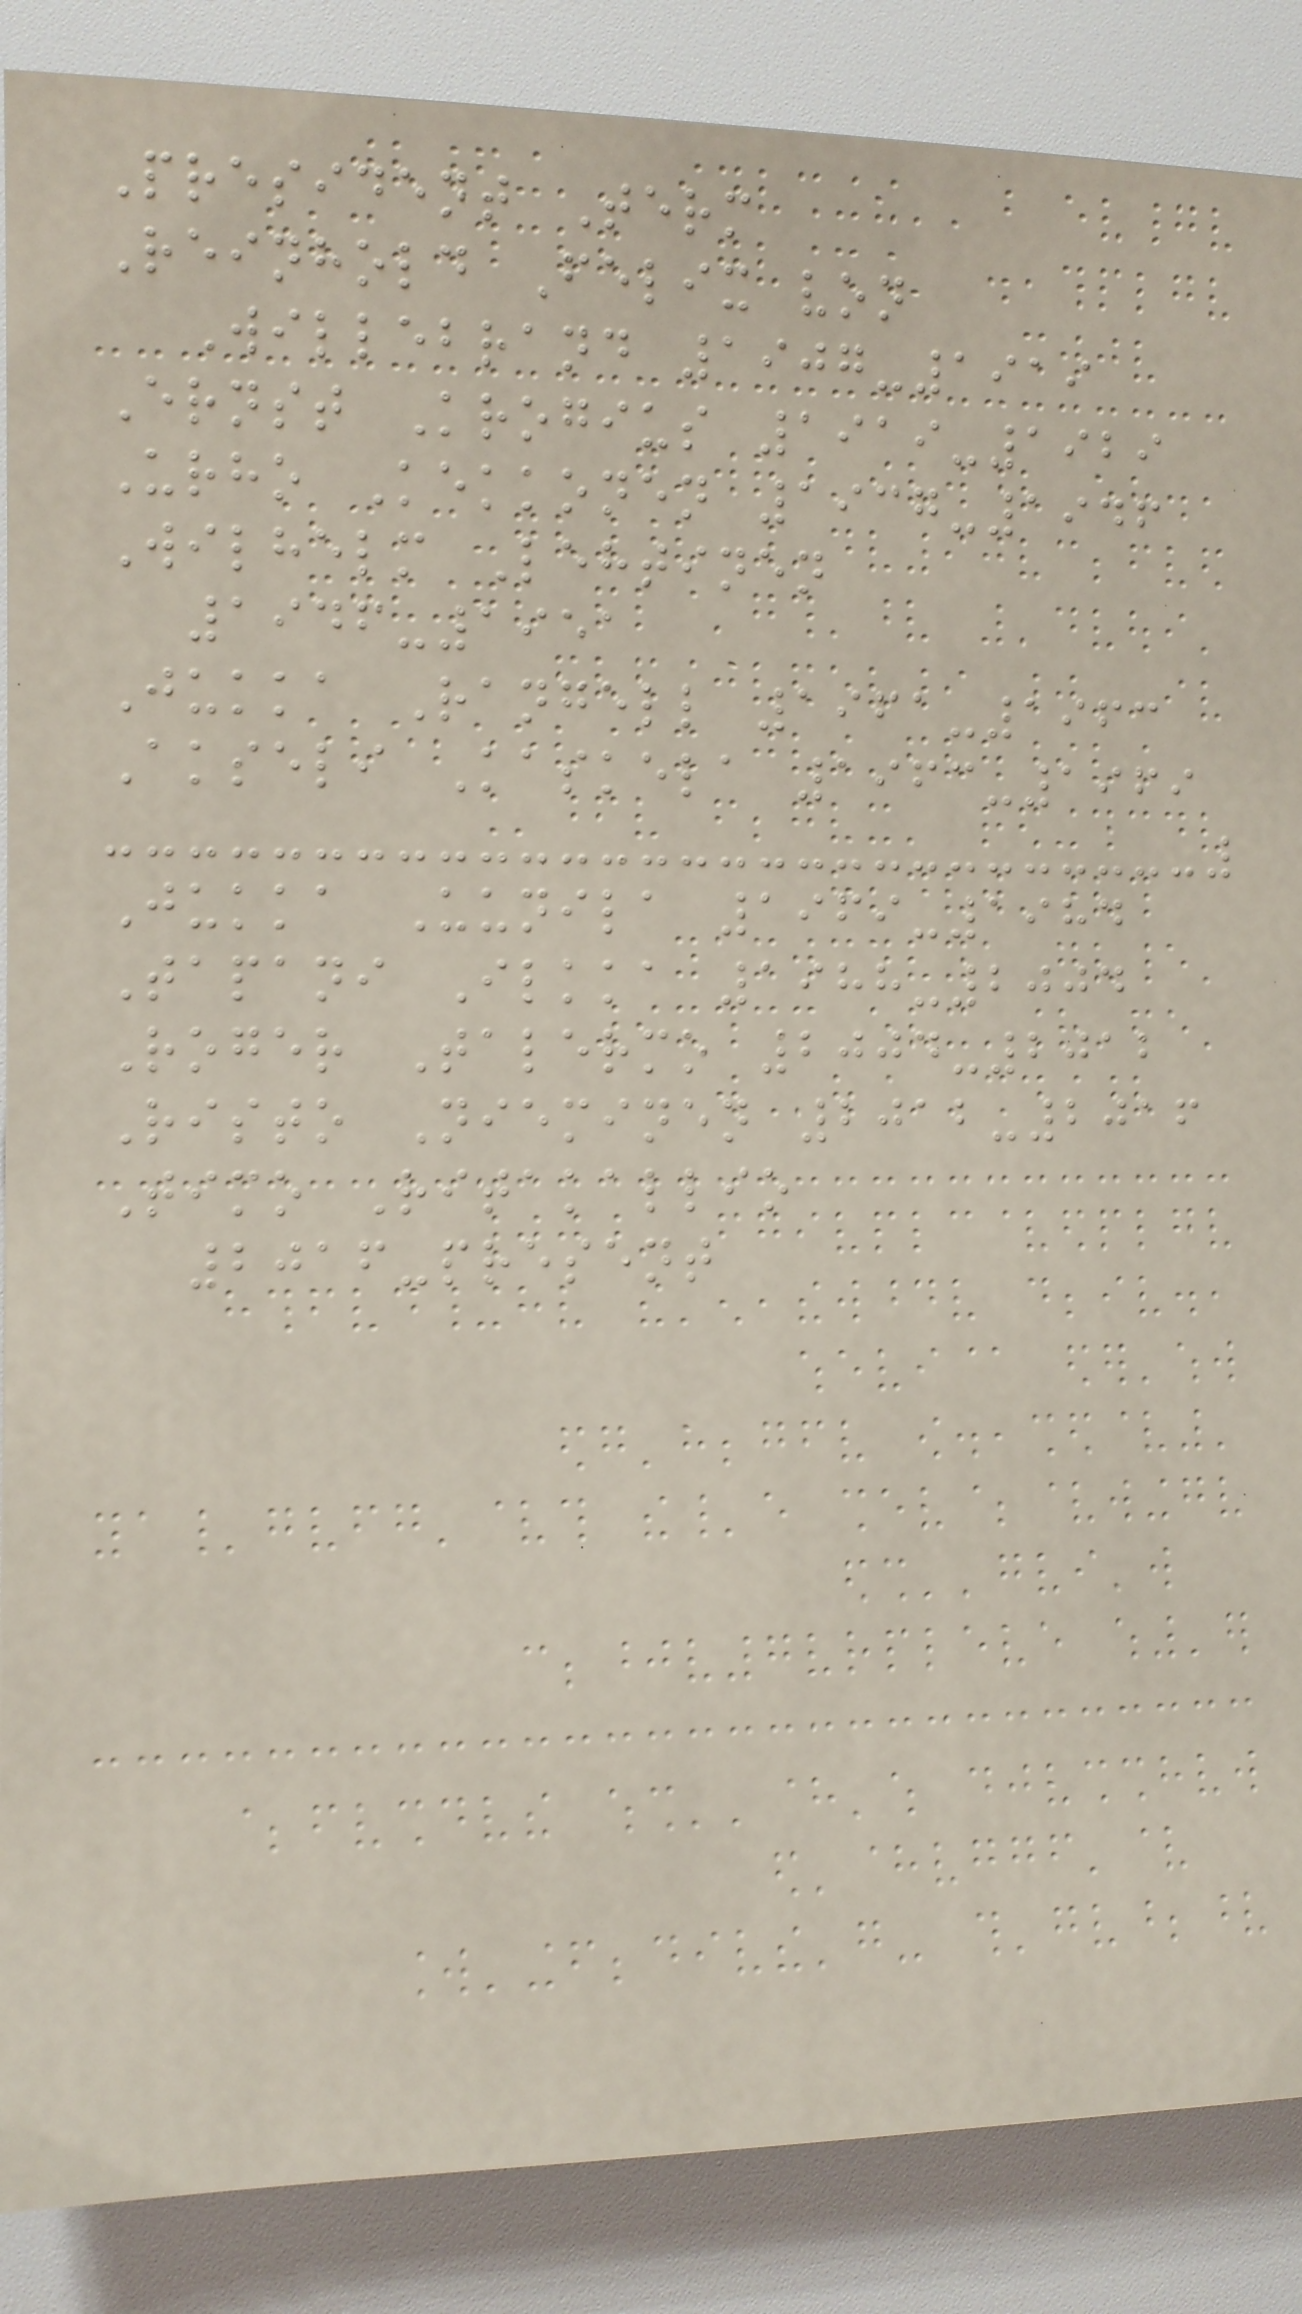President Term
Reinhold Felix von
Willebrand 1907-1919
Ernst Krogius 1919-1929
Urho Kekkonen 1937-1946
Wilhelm Lehtinen
1946-1951
Jukka Rangell 1961-1963
Akseli Kaskela 1963-1969
Jukka Uunila 1969-1984
Tapani Ilkka 1988-2004
Roger Talermo 2004-2012
Risto Nieminen 2012-2016
Timo Ritakallio
2016-present
